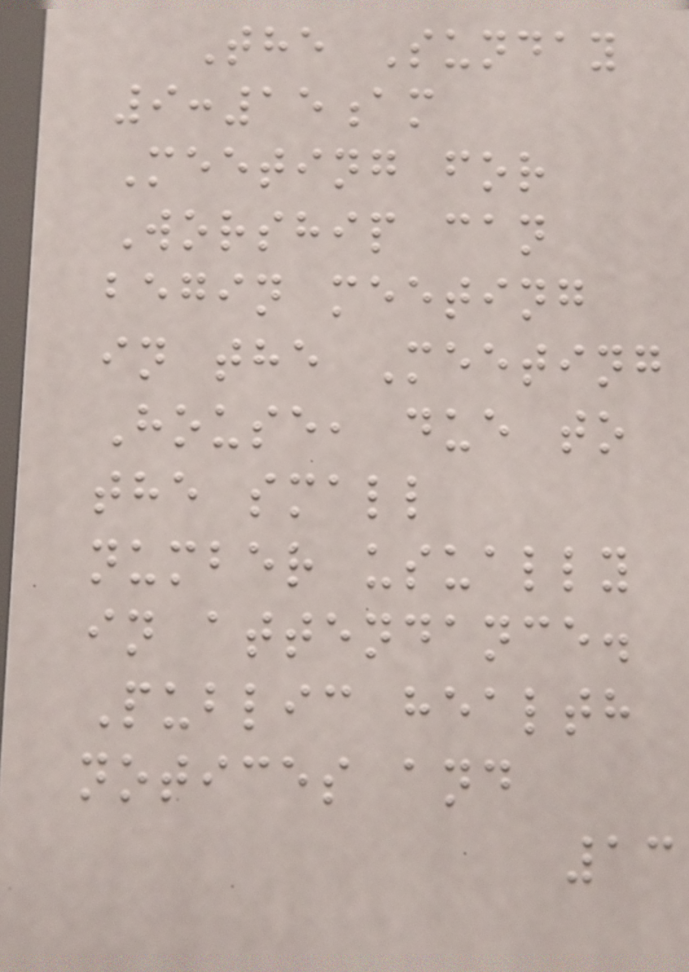The Sunday
9:15am
Meeting for
Worship can
begin meeting
in the Meeting
House, due to
the small
number usually
in attendance.
Public health
notices and
13
